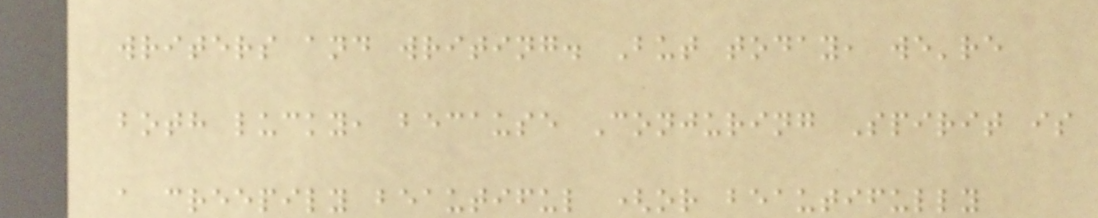writers and writing. But today, we're
both lucky, because Conjuring Spirit is
a creepily beautiful (or beautifully
